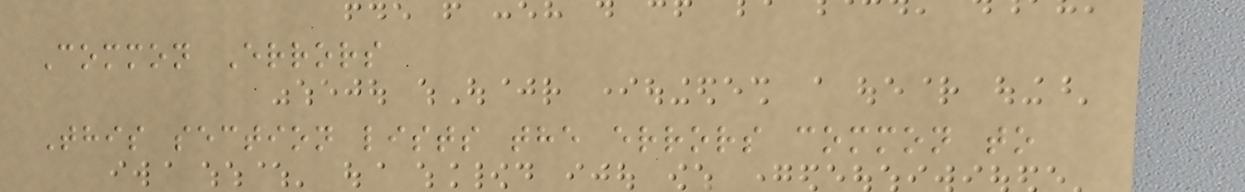Common Errors
This section lists the errors common to
